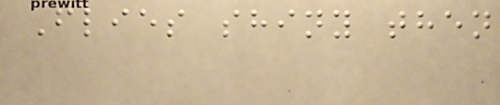Flies shiny then
